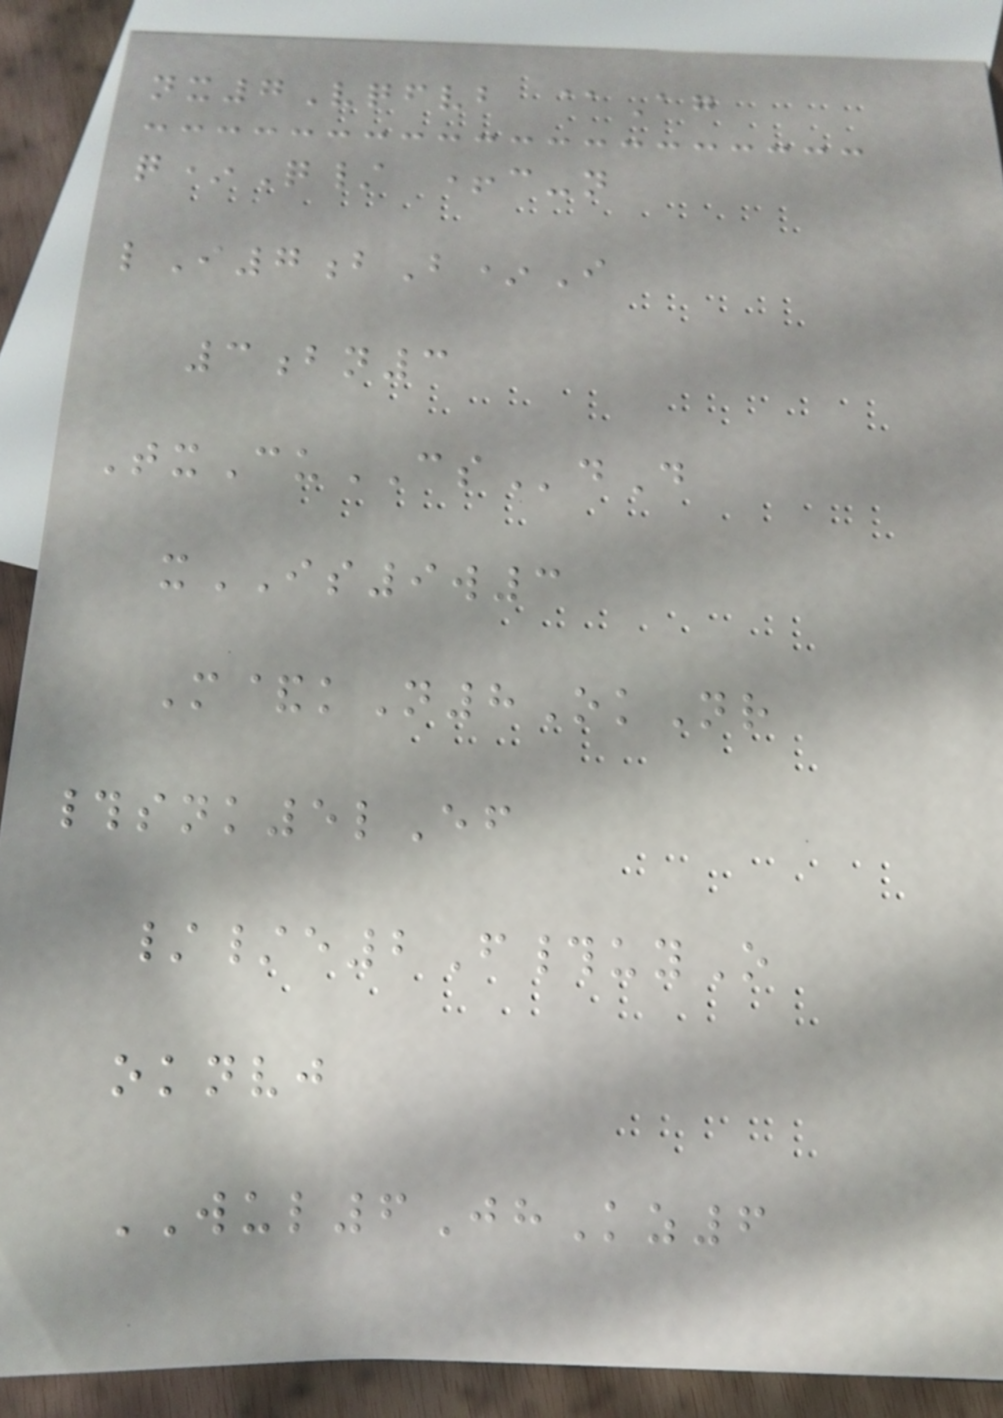nx7Vqfvb @Ag
q*Q/ +c-n
lI7bB*I
3bn3
TxCuCSdD
xIS9w3
M&kN8OkNr
#snk5lEf
//e2F#uyO
oknvj
WUL6JhKz6
